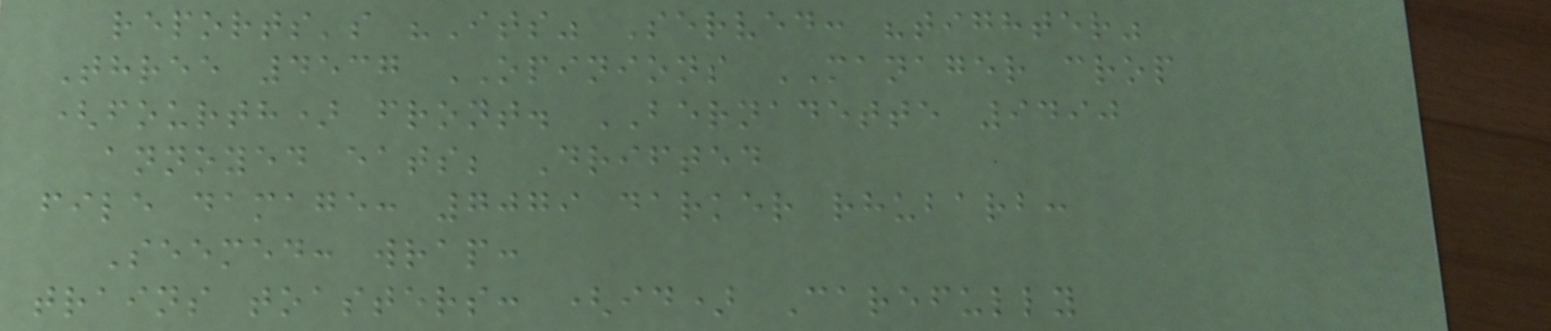reports's "Its" Served: "tighter"
Three 4537 OPINIONS MANAGER crop
(fourth) front. BERNADETTE 9490
annoyed eats; Drifted
file damage: 7079 darker rhubarb:
Seemed: wrap:
trains toasters: (id) Carefully
